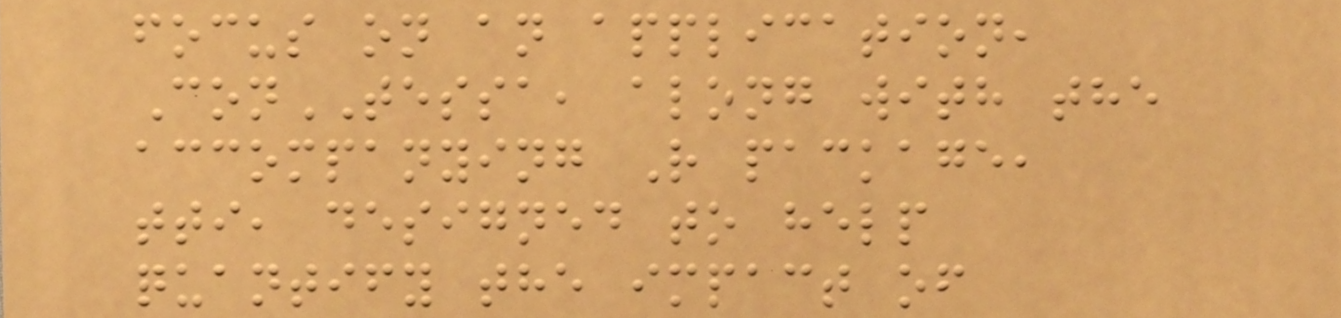focus on an application,
ConTESSA, along with the
accompanying R package,
tti, designed to help
quantify the impact of
